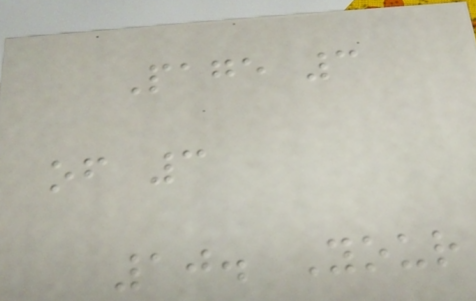Page 3
of 3
10. Your
